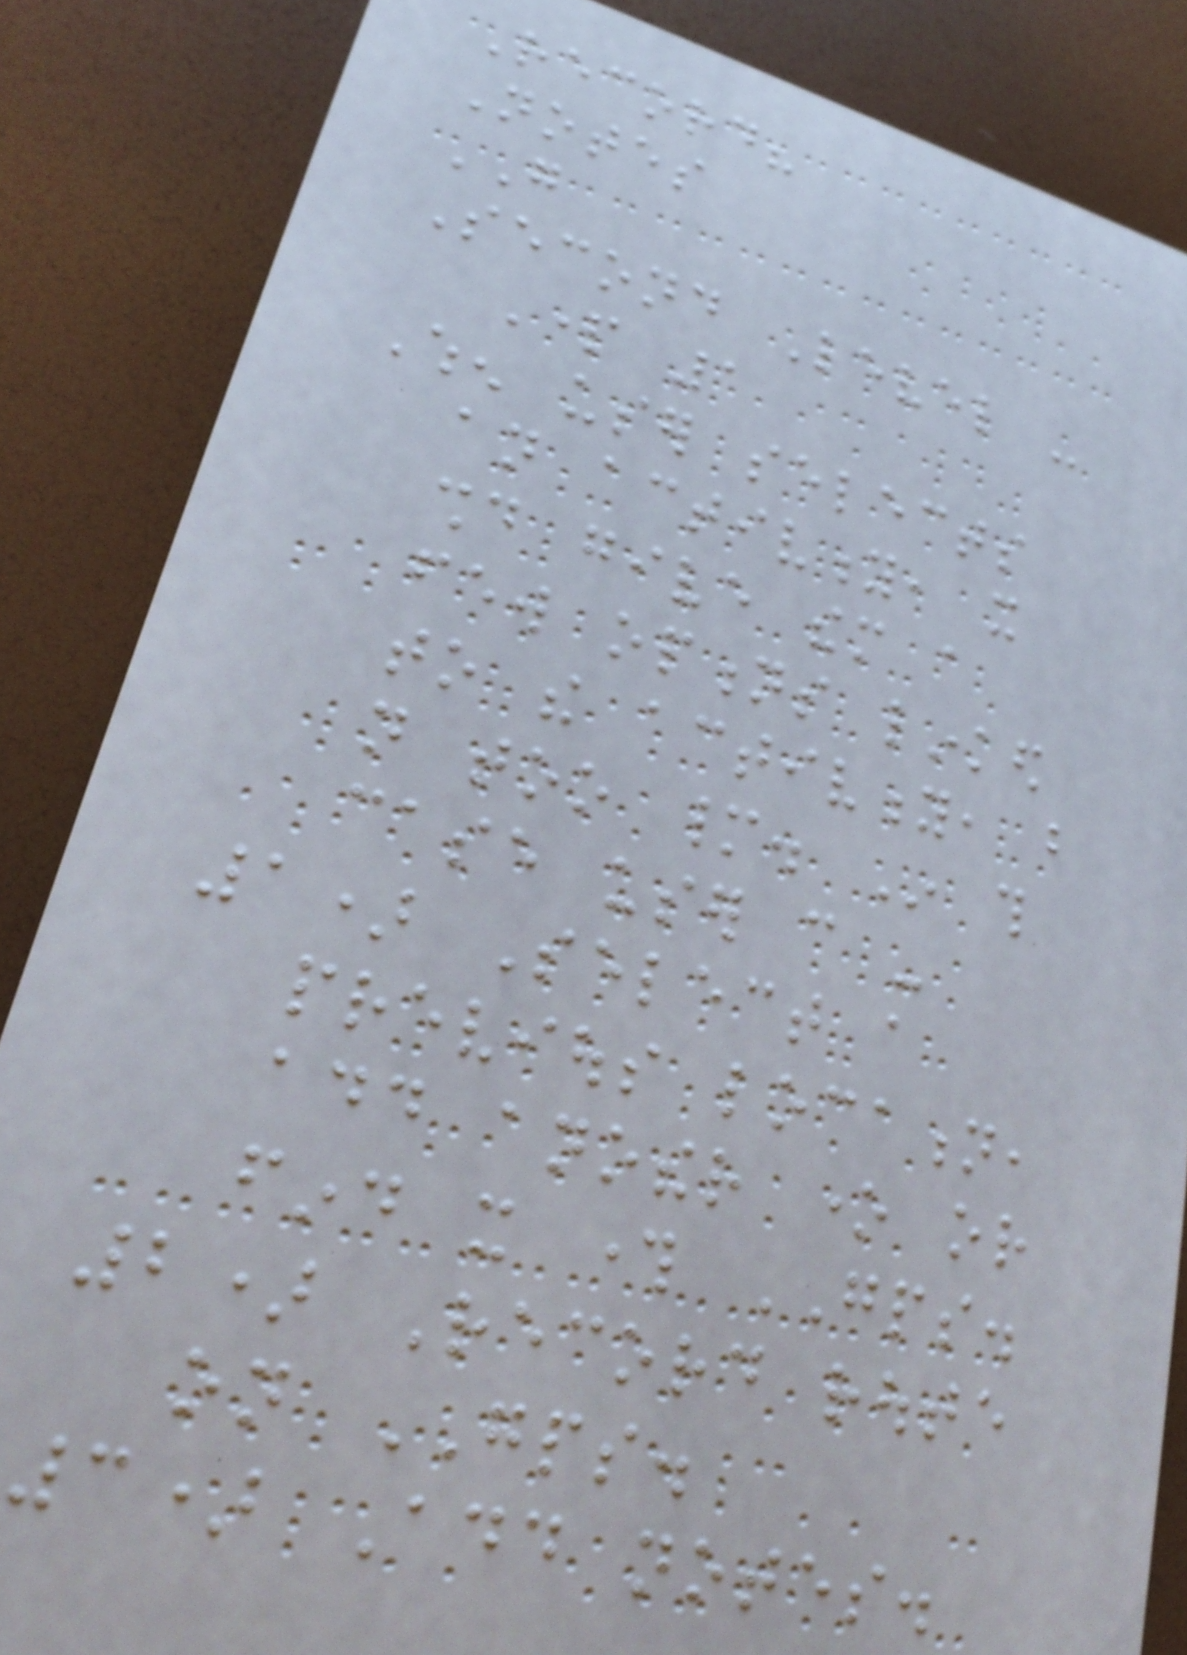Record?
Notes
GO
Second Level -
Part 1
When user selects
an activity, it
should give them a
few options linked
to the activity, but
not too many. In this
case user can -
1) Select a
previous location,
add another one or
find it through GPS.
2) Record route
on GPS.
3) Add notes.
